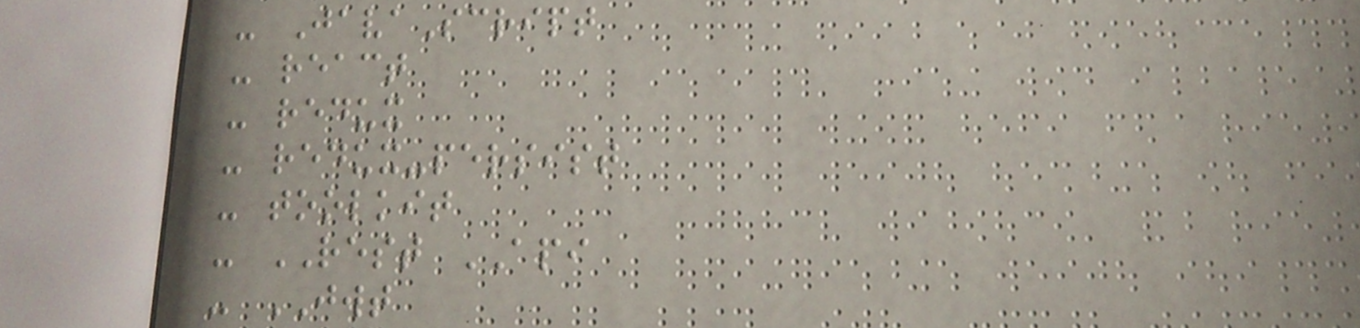- JavaScript
- react
- redux
- redux-persist
- toolkit
- REST API
- JWT
